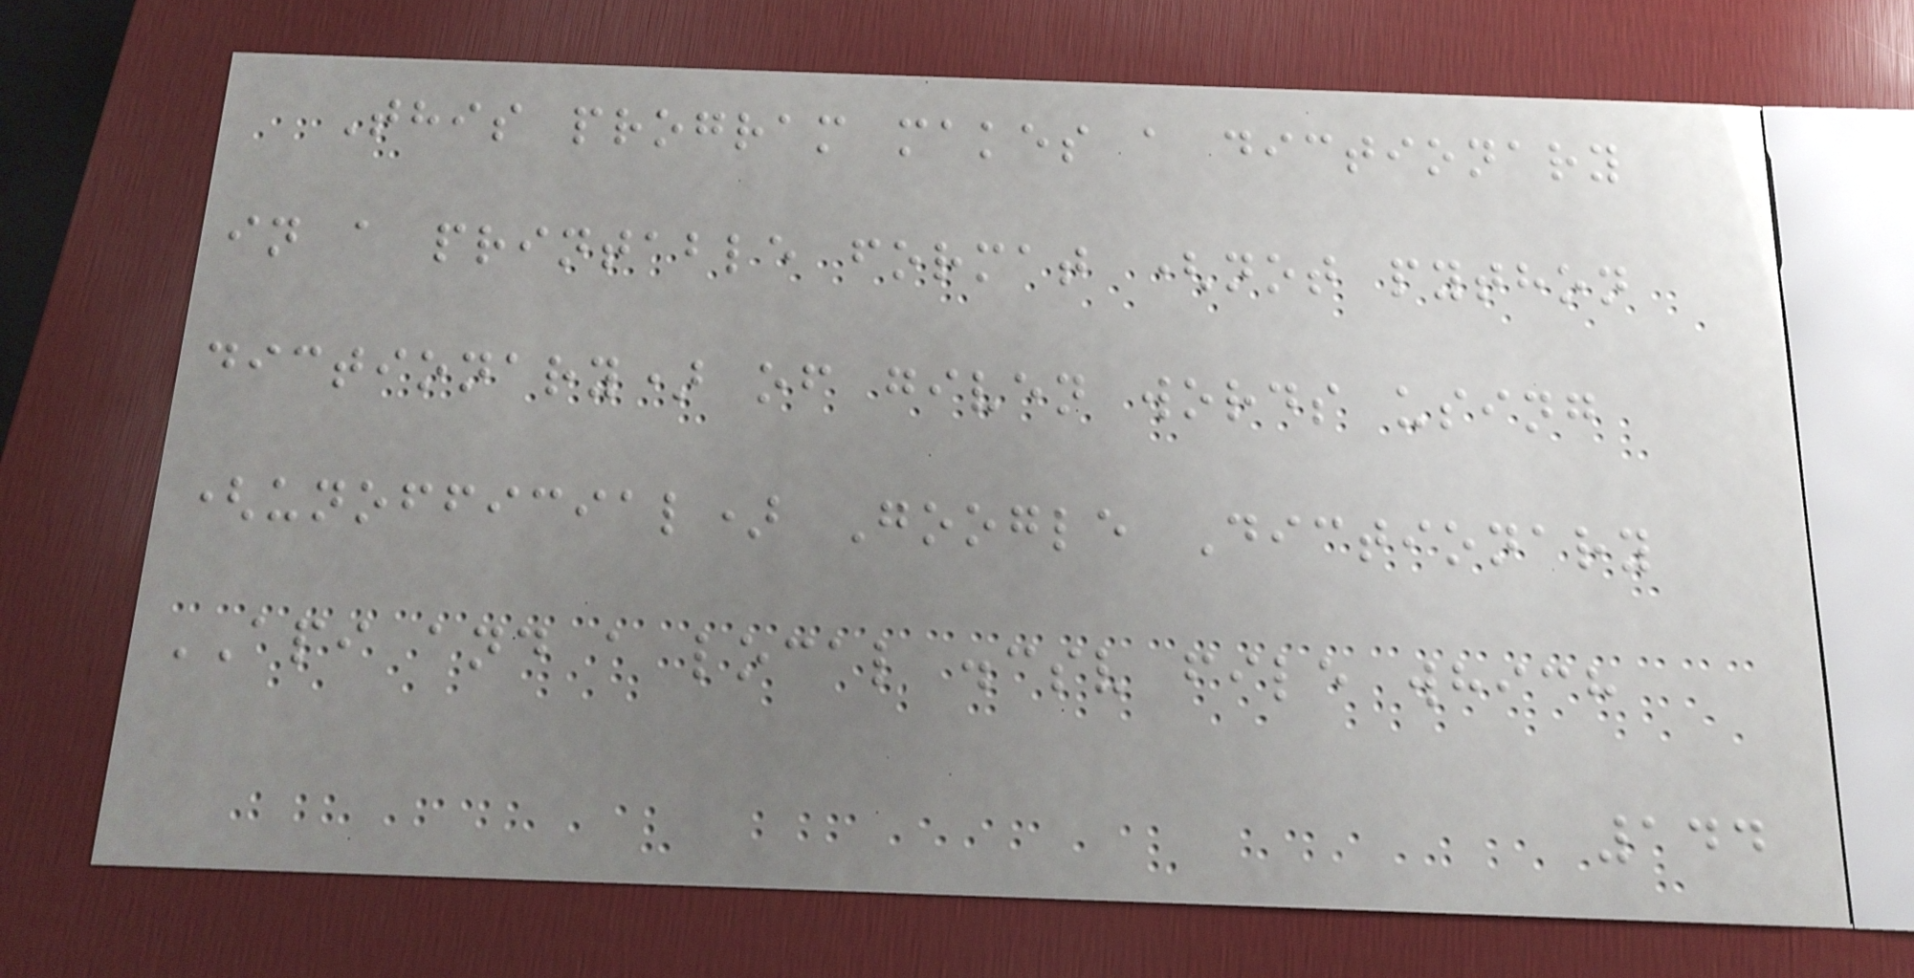This program makes a dictionary
in a printable format (not python
dictionary) of given words using
(unofficial) Google Dictionary
API and a local .csv file which
144
